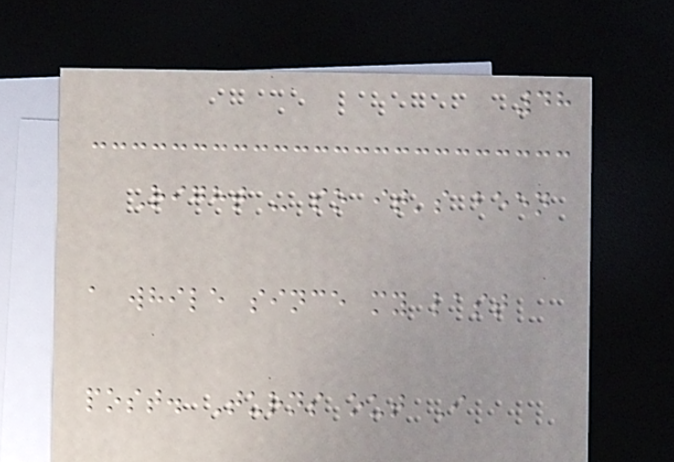48
Right - so it's been
a while since my last
post. Turns out I
